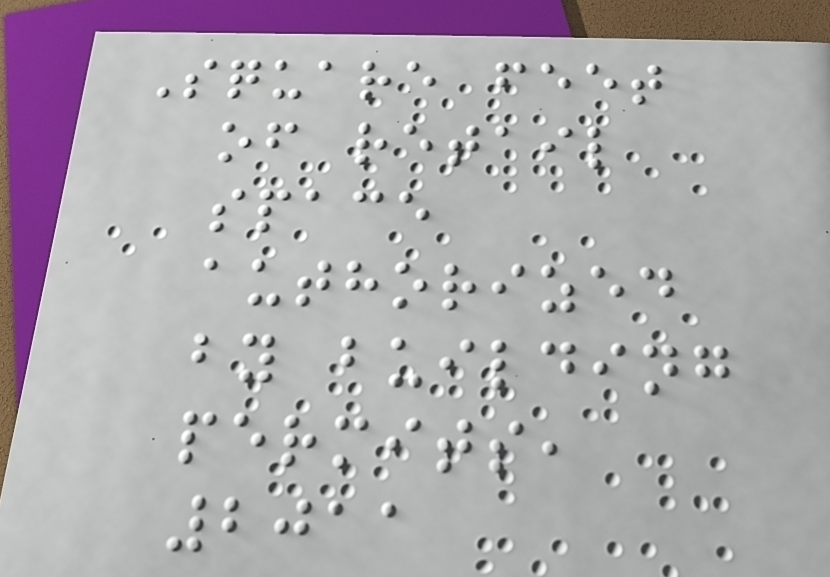Square feet
of retail
space
authorized
by building
permits,
2011
